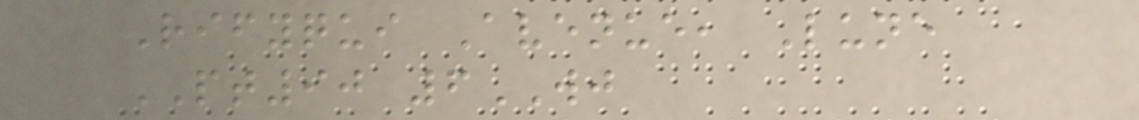Rifyqui Avenue, Lune
PT90 6WJ
